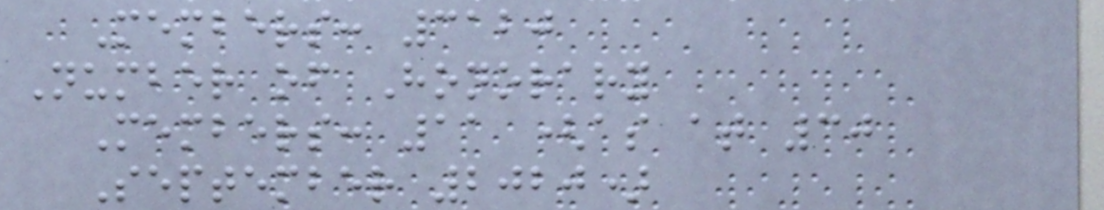Members: 3120
Number of Honorary
Members: 11 (as at 30
September 2020)
